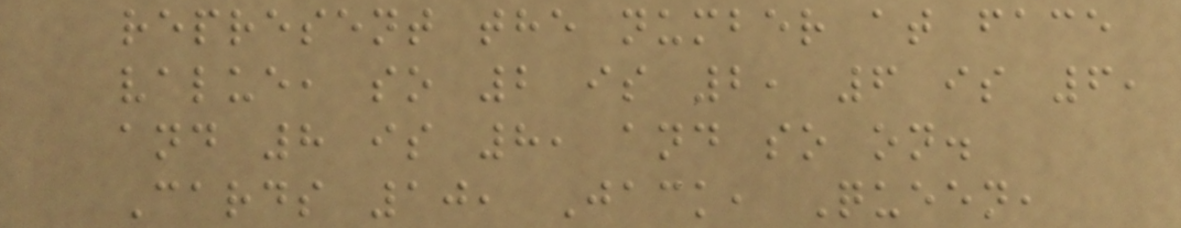represent the number at face
value, so 2 is 2, 6 is 6,
and 8 is 8, and so on.
Cards 10, Jack, Queen,
